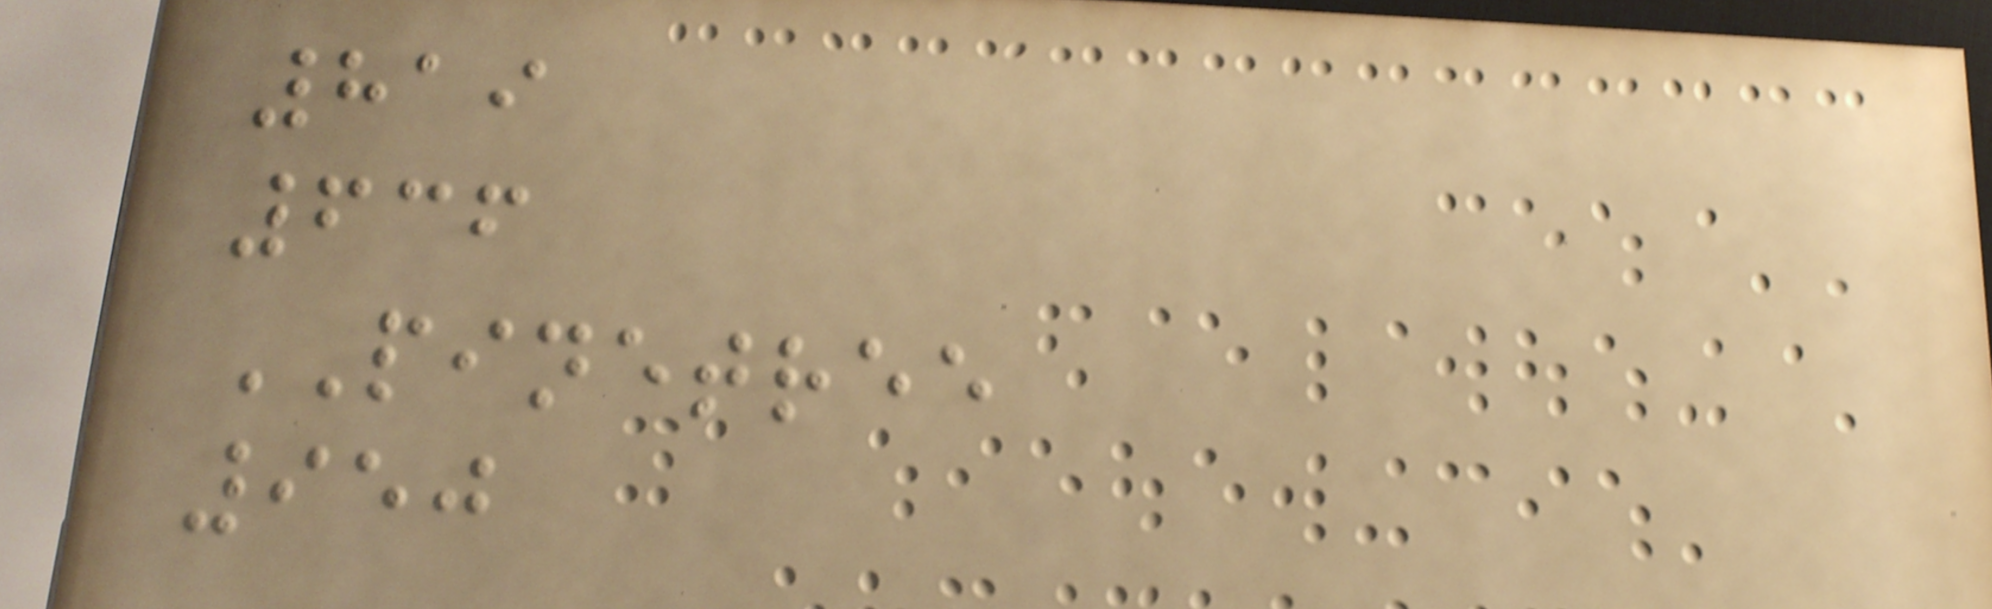819
636
PINETREE
950
